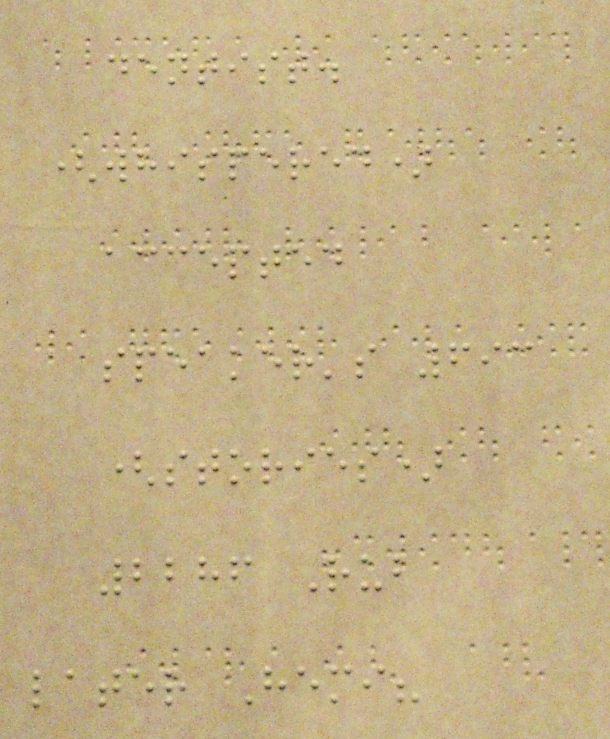dentist.
(whispered)
accepted
speaker's 693
(stories)
2286 Rub
later Hemi?
